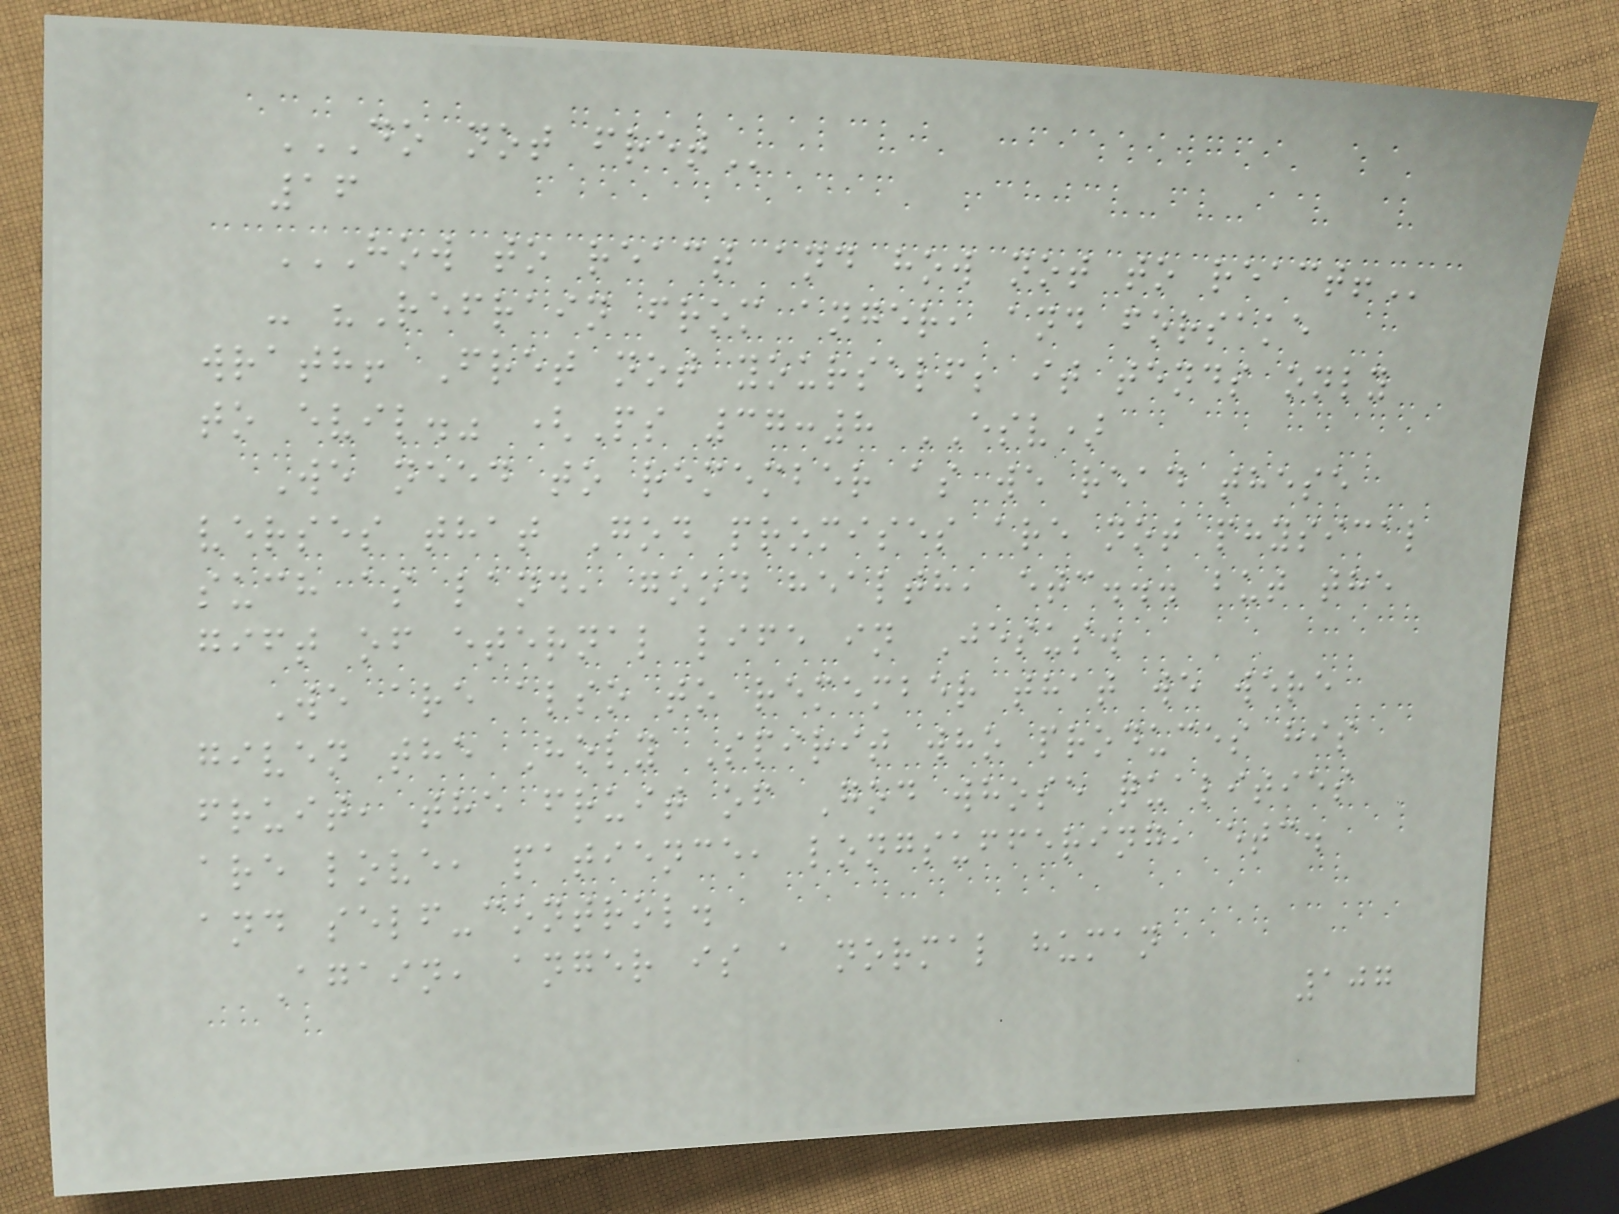DO NOT FRET
16
HOW TO REACT AND HOW NOT TO REACT!
- "Refrain from anger, and forsake
wrath! Fret not yourself; it tends only
to evil." (Ps 37:8 ESV)
We need to remember as we read these
verses that God promises are not physical
such as land, good health, etc... but the
gift of eternal life in Jesus.
We are also to remember that we were
given the Holy Spirit who produces his
fruit, the fruit of God whose qualities
are love, patience, longsuffering, etc.
and self-control.
Again, anger is a normal human
107
